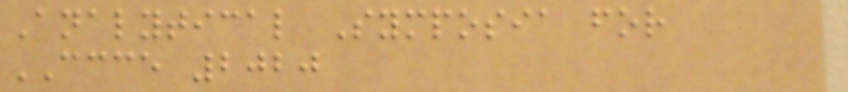Analytical Symposia for
CCCE 2020
